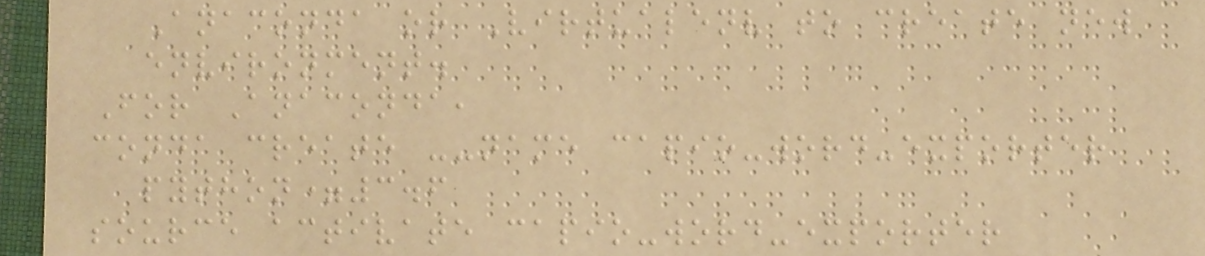Anaconda or Virtualenv to create new
environment.
For Anaconda,
conda create --name capio-word-exporter
python=3.6
source activate capio-word-exporter
